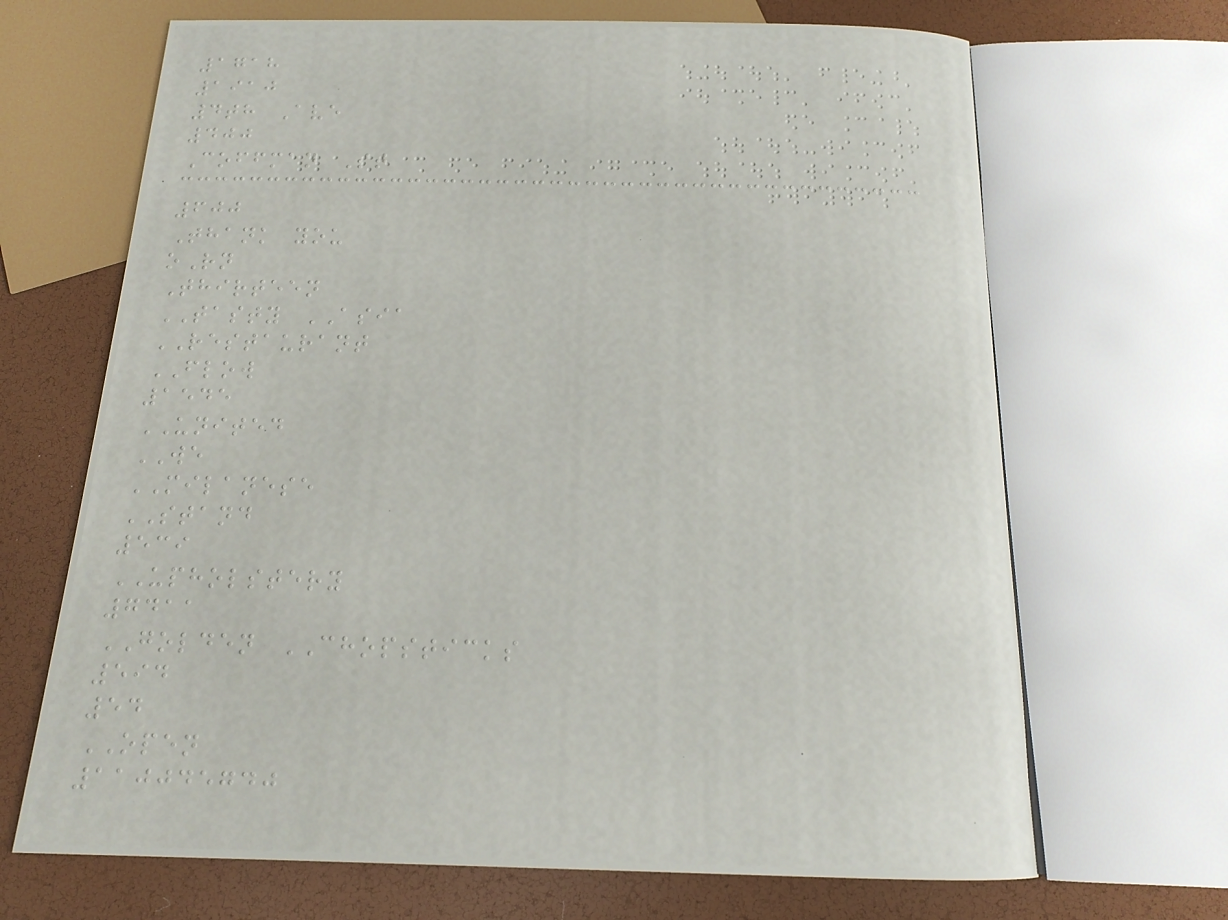1718
1910
4th Ave
400
Coffman St
600
Thank you
oRn
Thirteen
TASTY ASIA
RESTAURANT
FLOW
1545
UNITED
WE
MILANESE
STAND
539
UPHOLSTERY
7411
GOLDEN CHOPSTICKS
594
54
OPEN
110045740
